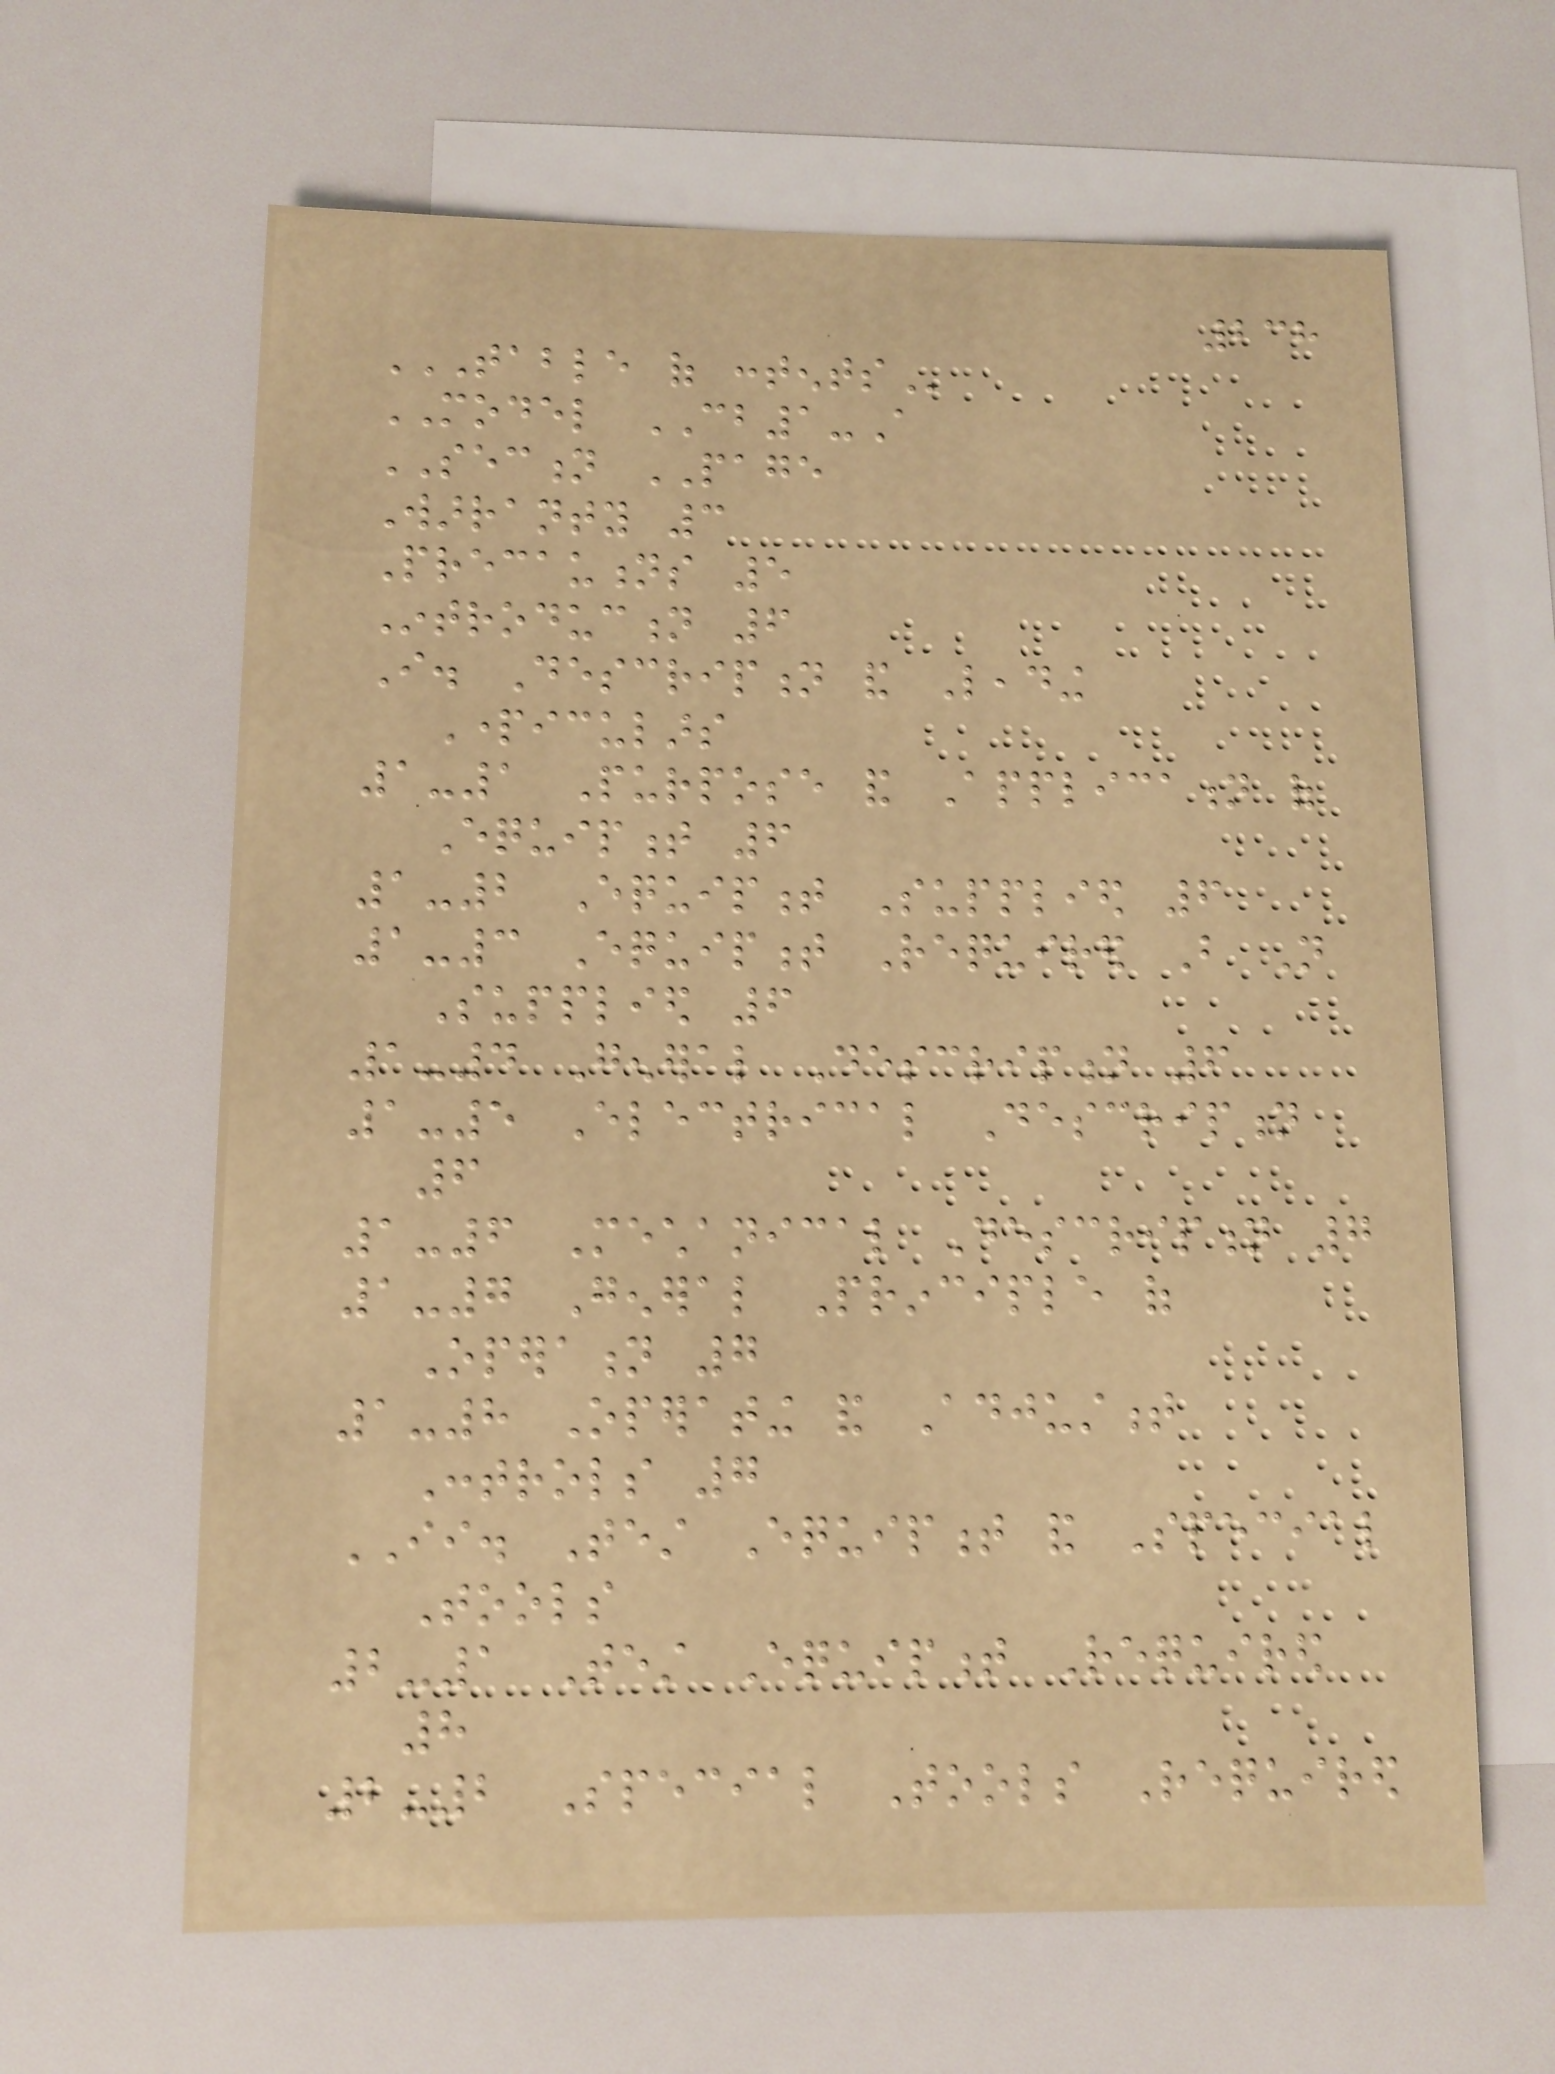238
TABLE OF CONTENTS
MODEL CB1-A
SECTION PAGE
Warranty 3
Precautions 5
Introduction 6
I. Description and Leading
Particulars
1-1 Purpose and Application of
Equipment 6
1-2 Equipment Supplied 6
1-3 Equipment Required But Not
Supplied 6
1-4 General Description 6
1-5 Electrical Description
6
1-6 Mechanical Description 7
1-7 General Principle of
Operation 7
1-8 Operating and Adjustment
Controls 7
II. Test Equipment and Special
Tools
2-1 Test Equipment Required
8
2-2 Special Tools Required
